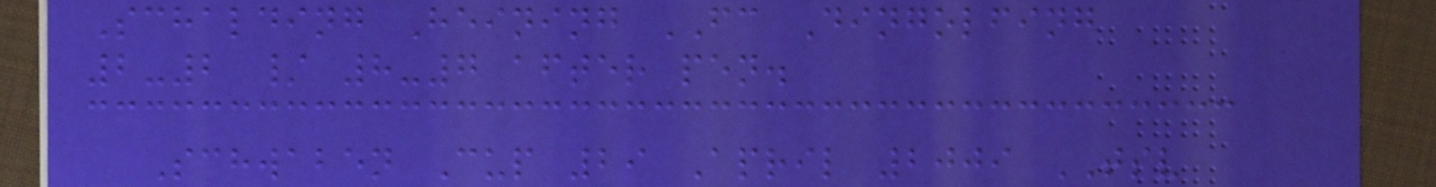Schalding Heining FC Dingolfing
2-2 / 8-7 after pen.
Schwaben Cup 29 April 2009 TSV
